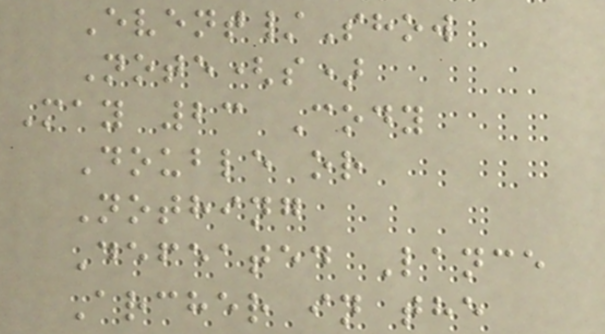Event/Show
Note(s)
May 23 Cody
Double or
Nothing
Defeated Lance
Archer in the
